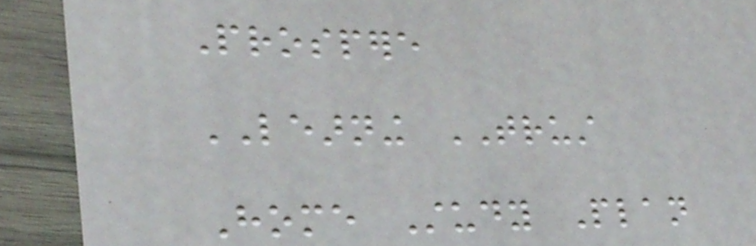Prospere
LEARNING TRUST
Home Study Plan
